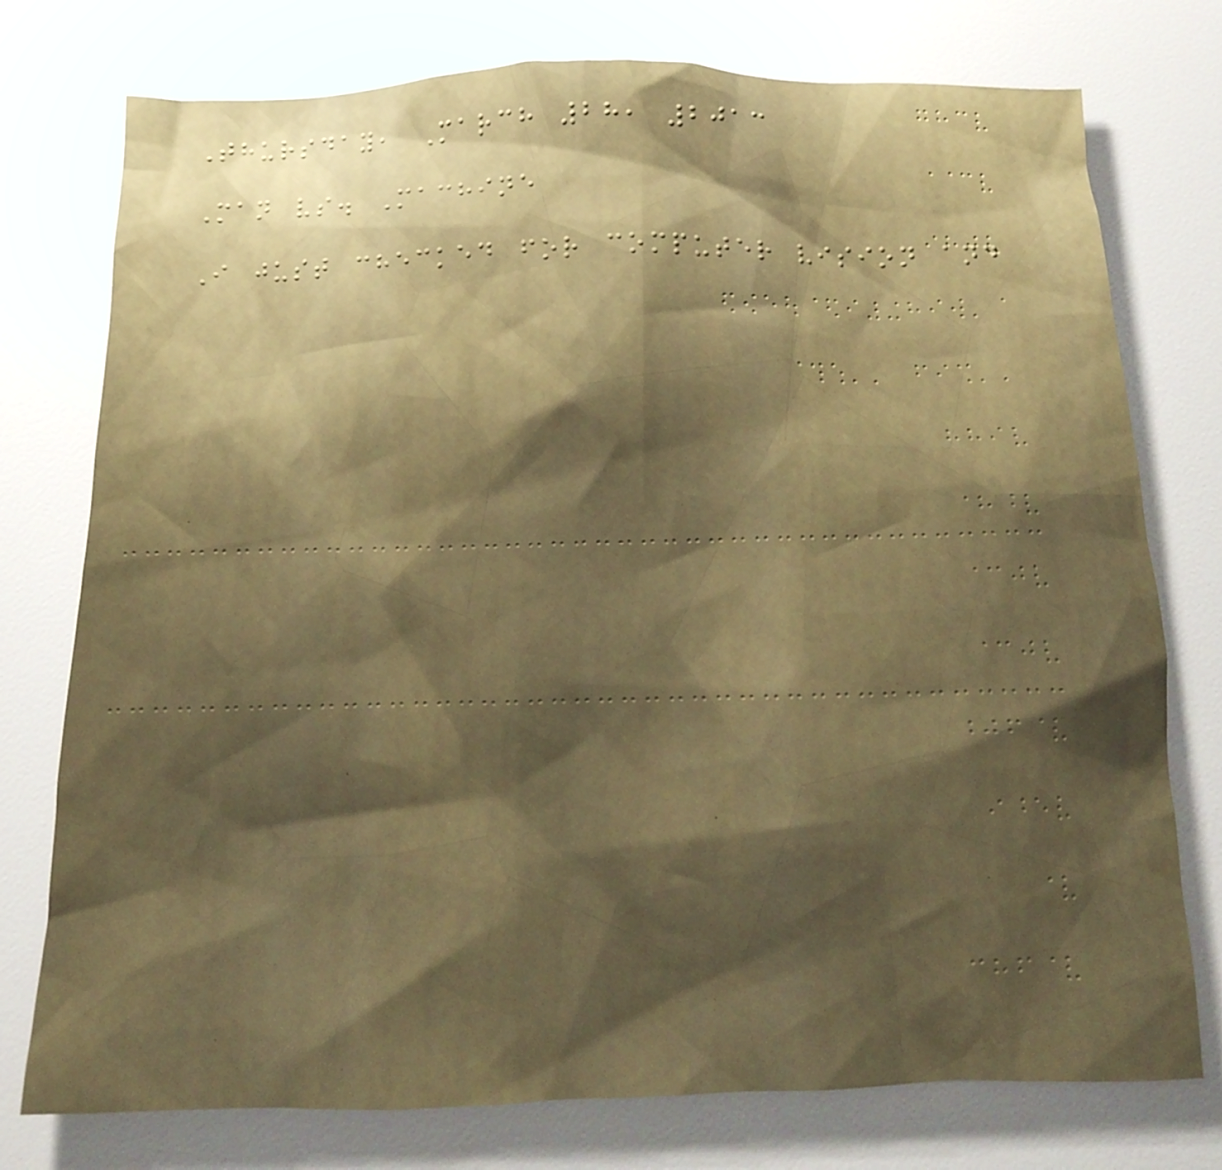Thursday, March 28, 2013
Man vs. Machine
I just checked for computer vision and
